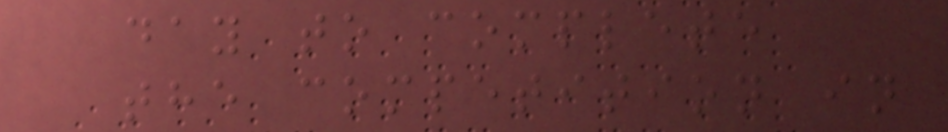day to complete
the competition in
